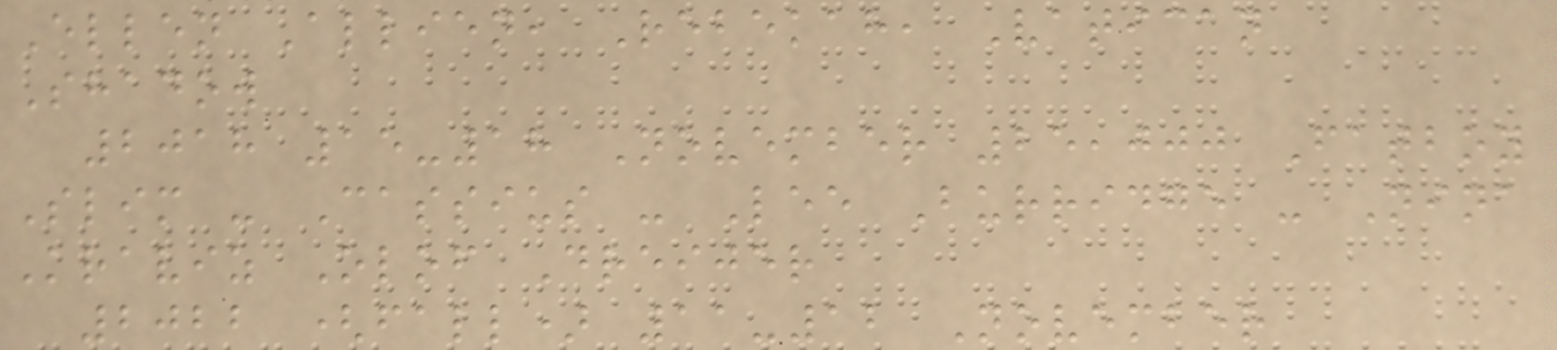Ellen Allien, Rebekah, Vatican
Shadow
2018 15-18 November 25,000 Fatboy
Slim - Cassius - Lee Burridge - Nina
Kraviz Olof Dreijer
2022 (fall) 11-12 November
